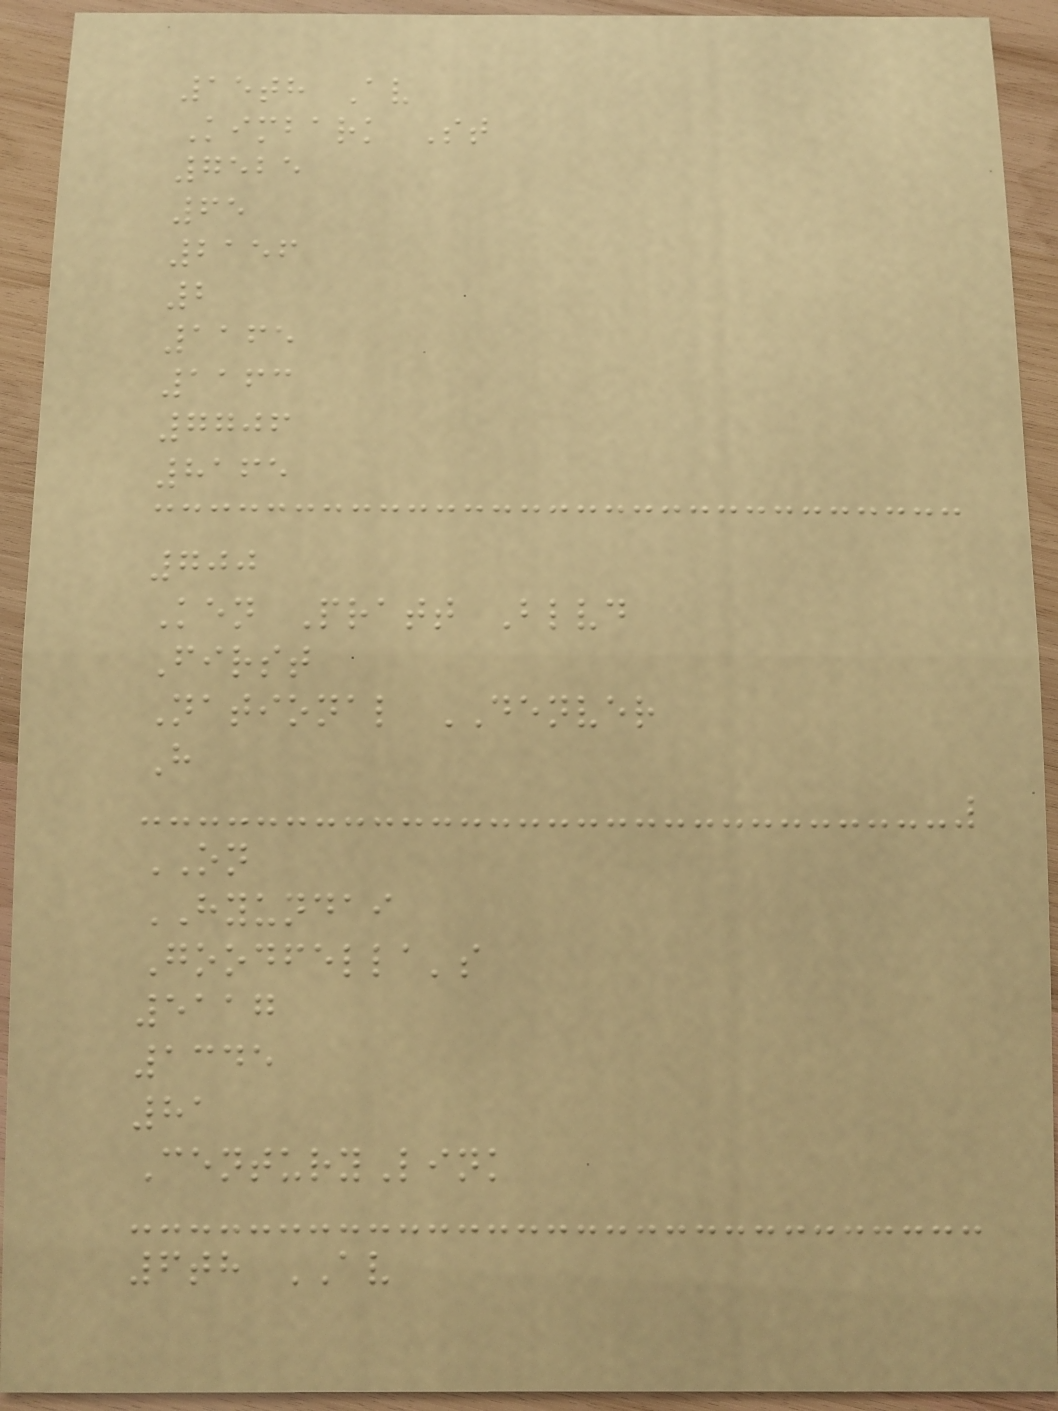15th Av
Kimbark St
7525
65
2156
2
1165
1163
7706
8165
700
Ken Pratt Blvd
First
National DENVER
H
ON
HYUNDAI
Goodfella's
5117
1345
81
CenturyLink
6th AV
